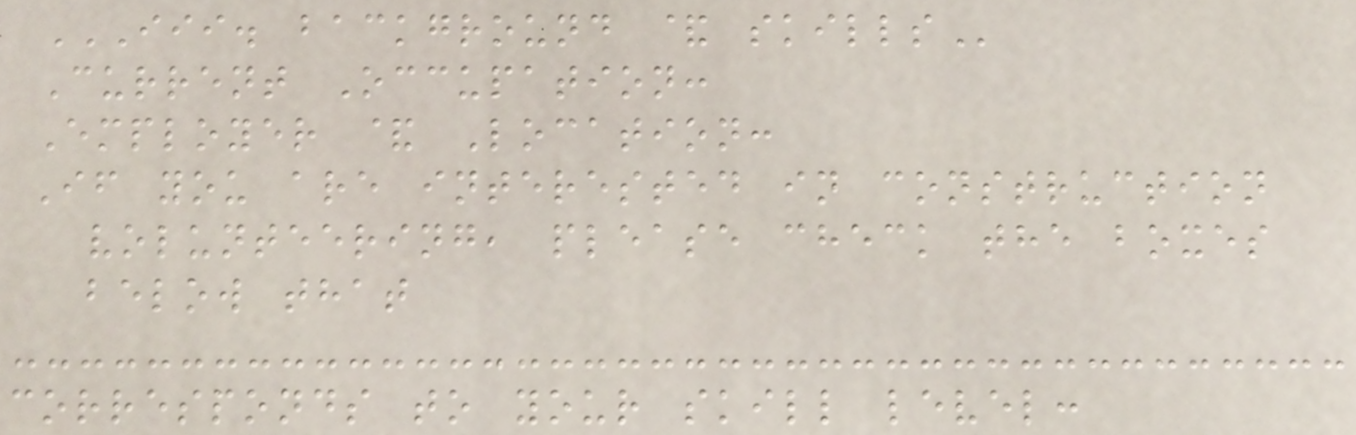III. BACKGROUND & SKILLS
Current Occupation:
Employer & Location:
If you are interested in construction
volunteering, please check the boxes
below that
corresponds to your skill level:
